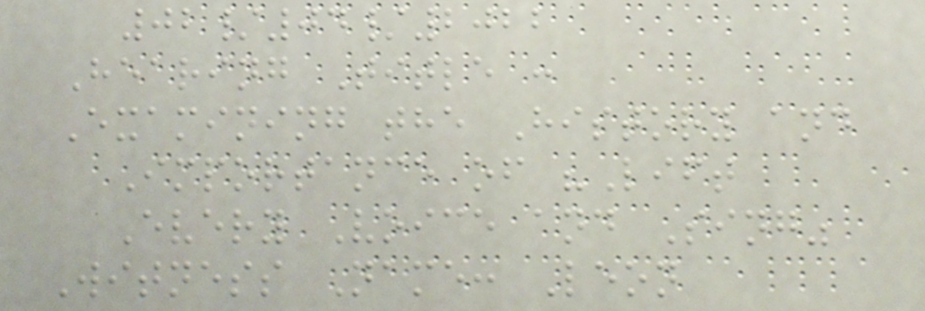02/04/2022
Hearing Title :
Examining the History and
Importance of "Lift
Every Voice and Sing"
Witness Name: Leon
